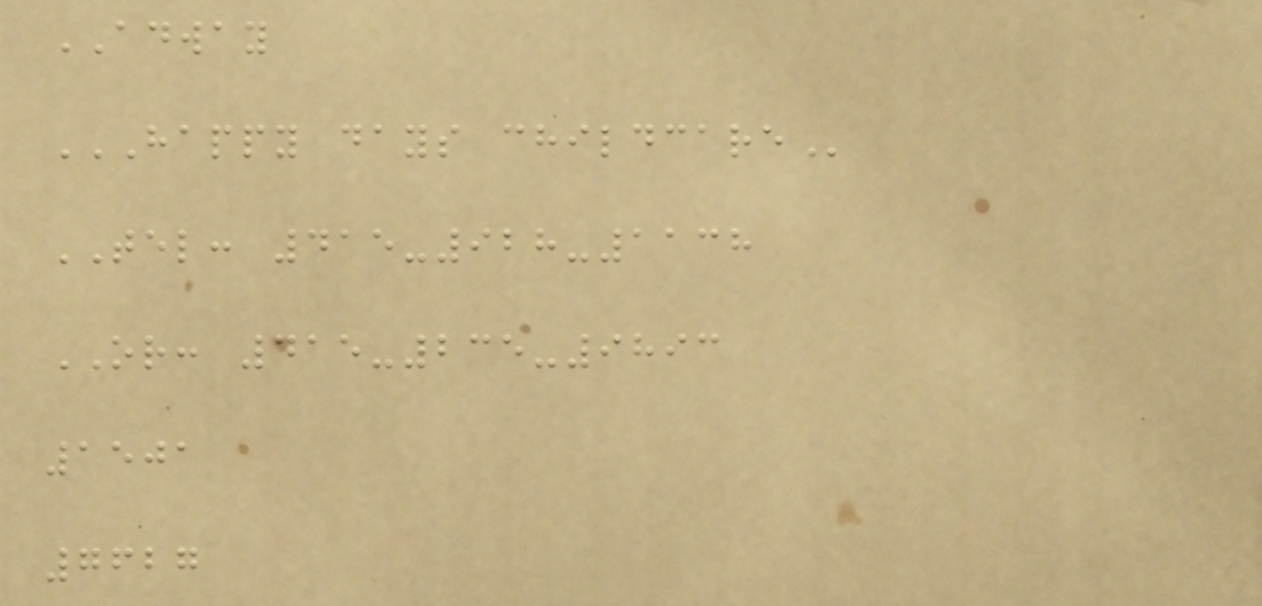ADWAY
HAPPY DAYS CHILDCARE
TEL: 415-928-1138
OR: 415-235-9893
1501
7627
